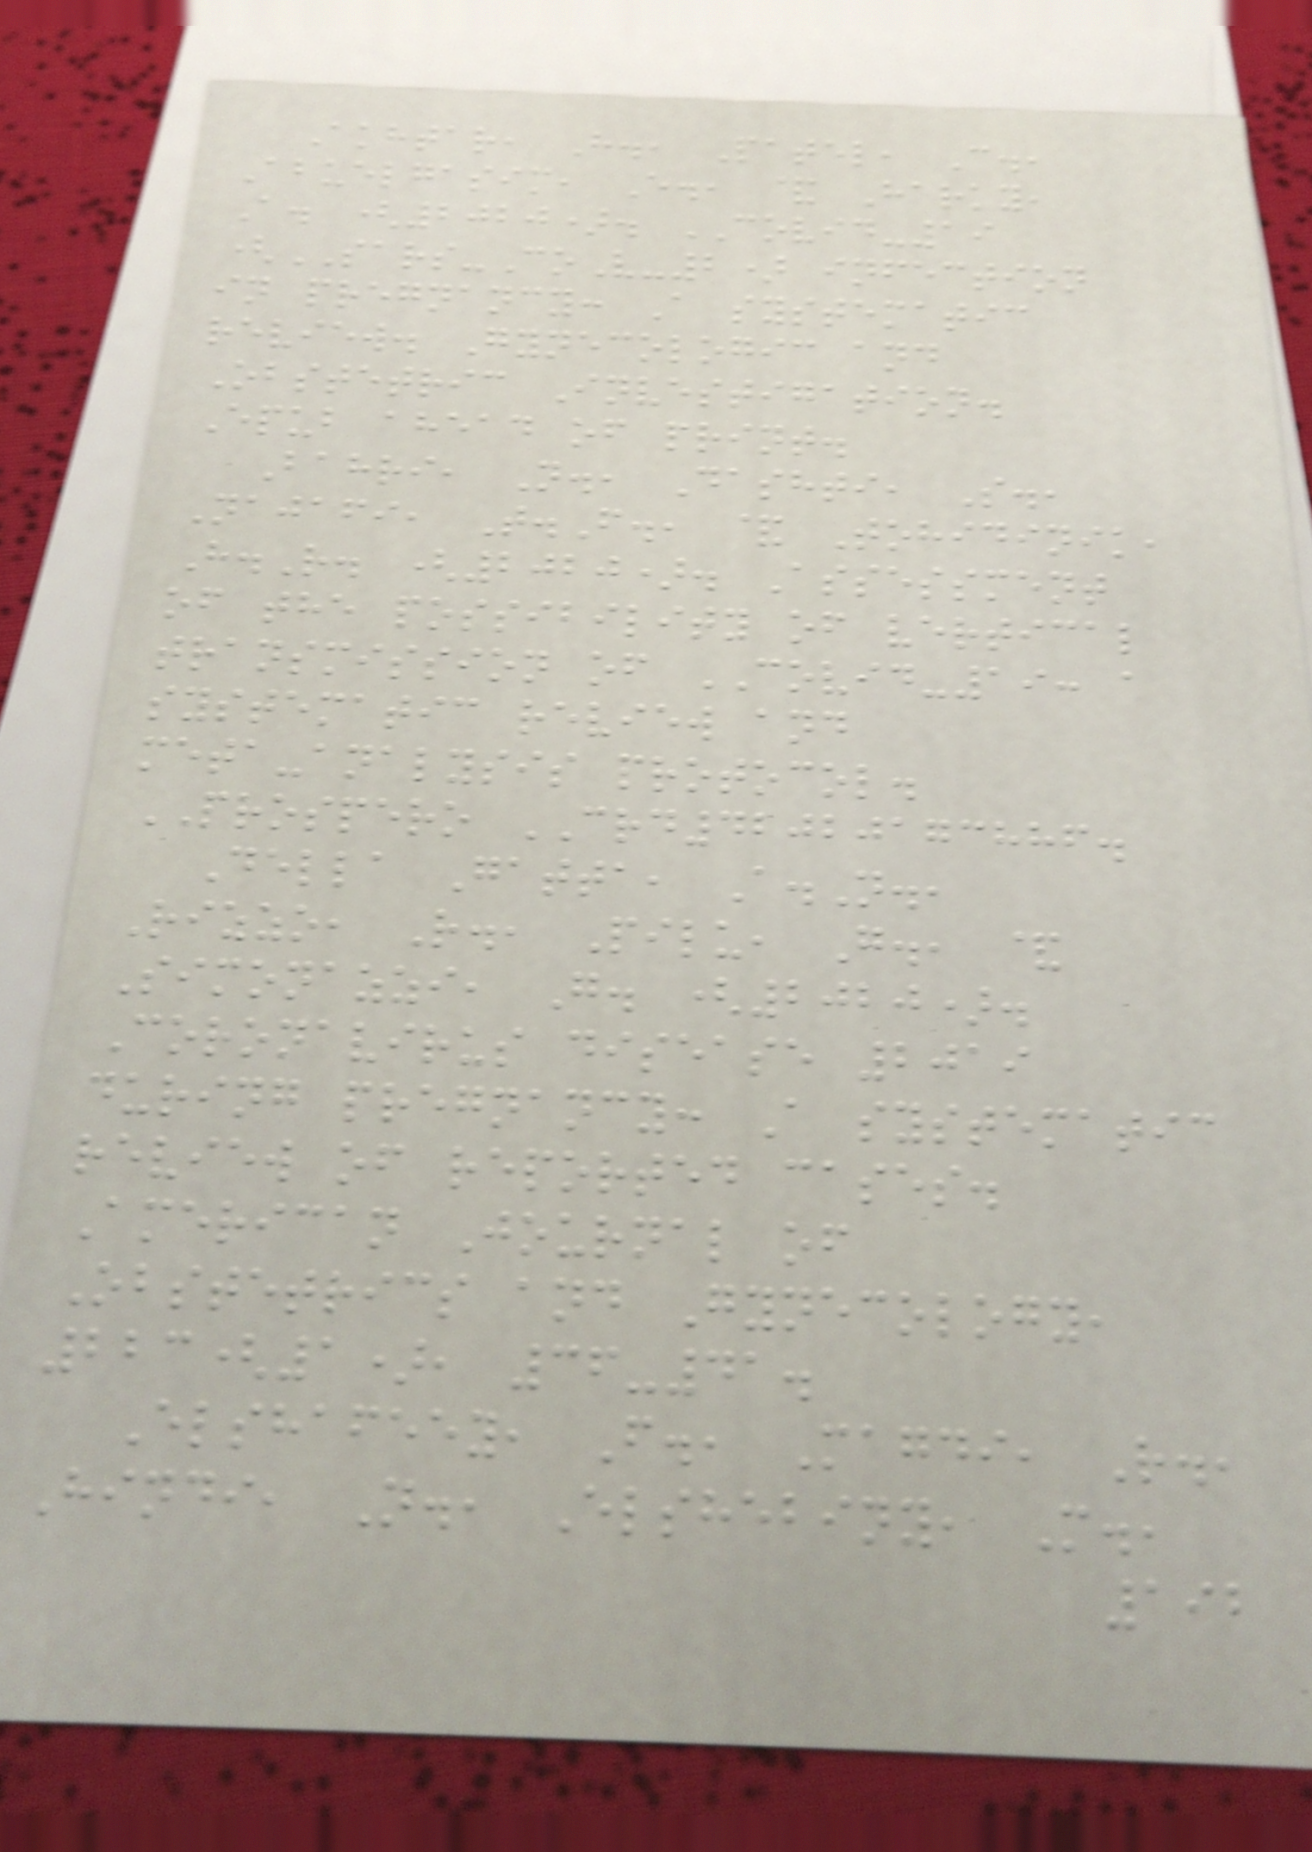Akhtar, H., Patel, C.,
Abuelgasim, E., & Harky,
A. (2020). COVID-19
(SARS-CoV-2) infection
in pregnancy: A systematic
review. Gynecologic and
Obstetric Investigation.
Epub ahead of print.
Bahri, N., Dashti, S.,
Najafi, T.F., & Tohidinik,
H.R. (2020). Assessment
of the possibility of vertical
transmission of COVID-19: a
systematic review and
meta-analysis protocol.
PROSPERO CRD42020173886.
Della Gatta, A.N.,
Rizzo, R., Pilu, G., &
Simonazzi, G. (2020).
Coronavirus disease 2019
during pregnancy: A systematic
review of reported cases.
American Journal of
Obstetrics and Gynecology,
223(1), 36-41.
Elshafeey, F., Magdi, R.,
Hindi, N., Elshebiny, M.,
192
